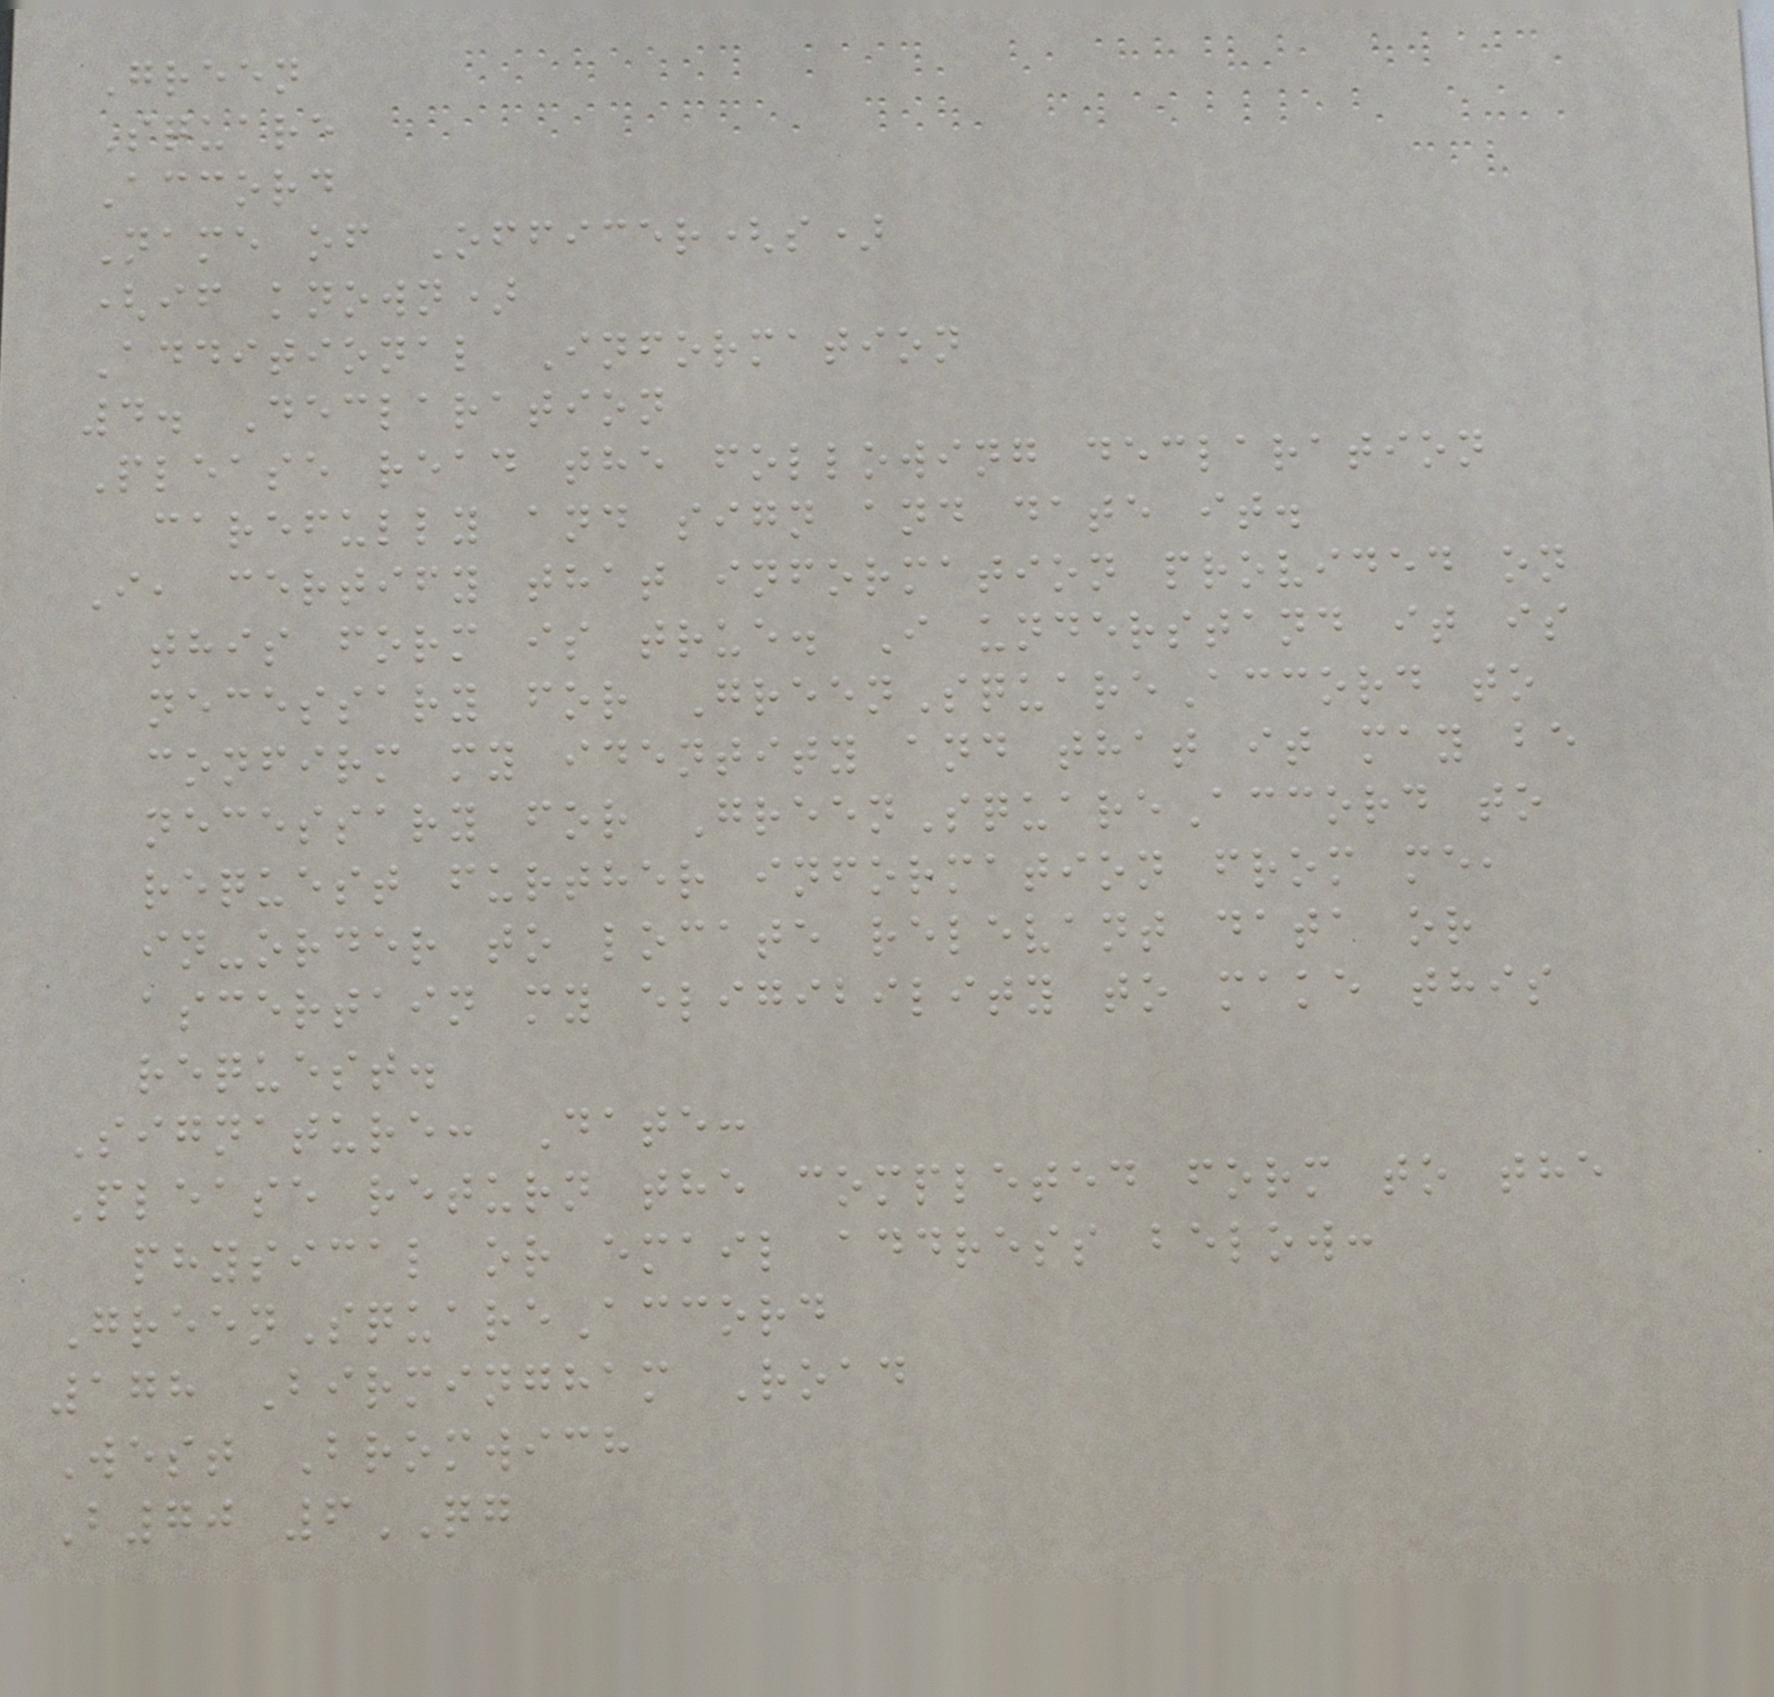Green
Square
Accord
Name of Officer(s)
(if known)
Additional Information
4. Declaration
Please read the following declaration
carefully and sign and date it.
I, certify that information provided on
this form is true. I understand it is
necessary for GreenSquareAccord to
confirm my identity and that it may be
necessary for GreenSquareAccord to
request further information from me,
in-order to locate relevant data or
ascertain my eligibility to make this
request.
Signature: Date:
Please return the completed form to the
physical or email address below:
GreenSquareAccord
178 Birmingham Road
West Bromwich
B70 6QG
